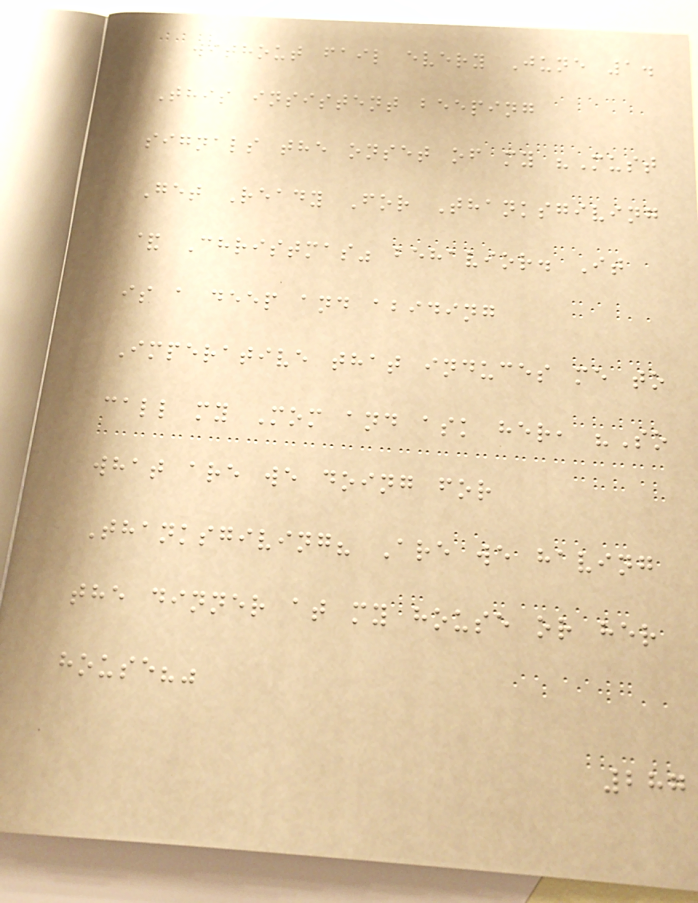without fail every June 1.
This insistent beeping
signals the onset of my "Must
Get Ready For Thanksgiving
& Christmas" behavior. It
is a deep and abiding
Imperative that induces me to
call my Mom and ask her, "So
what are we doing for
Thanksgiving? Are we having
the dinner at my house or her
house?"
287
